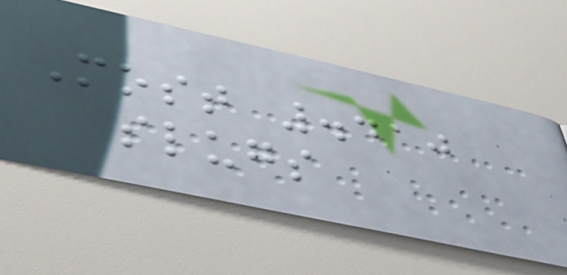Most .410
slugs
